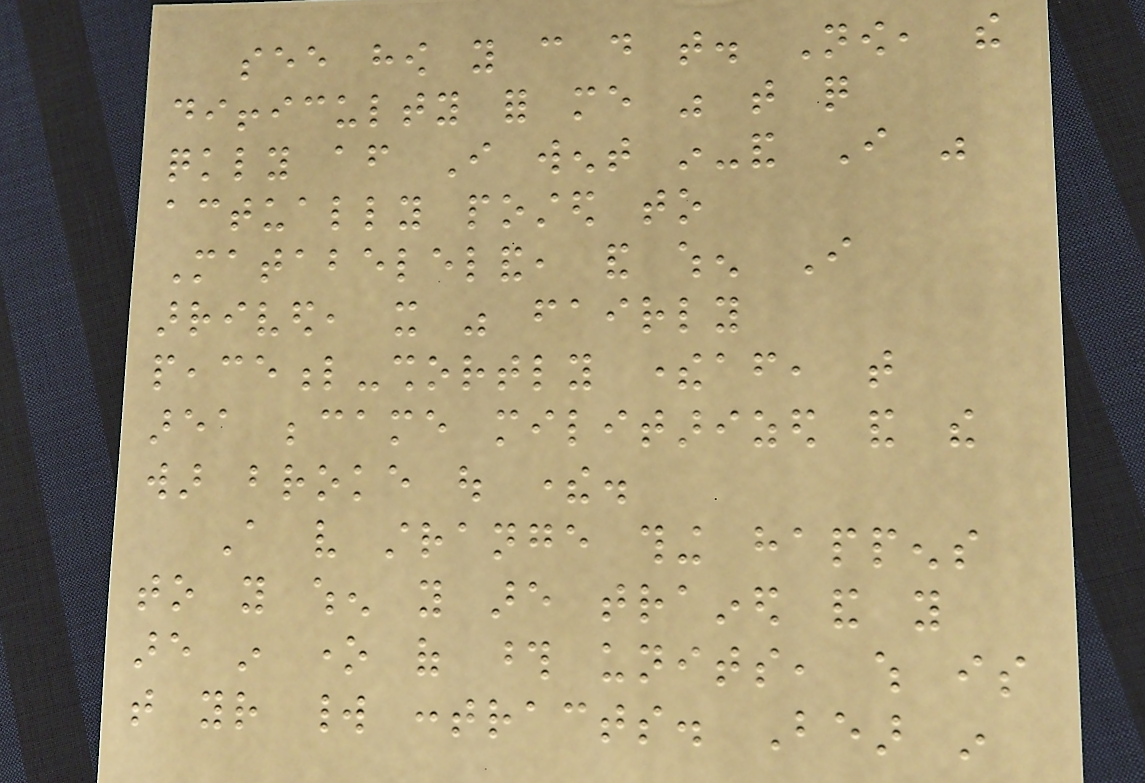see how you can do that. Now, the
difficulty for me was that quite
quickly after I went in-and I was
actually posted to
Matabeleland, and when I
arrived, it was fairly
peaceful-shortly thereafter, that
area became militarized and the
war broke out there.
A very strange thing happens
to you when you are trained and you
are in one of those units, which is
that your world contracts. Bear in
